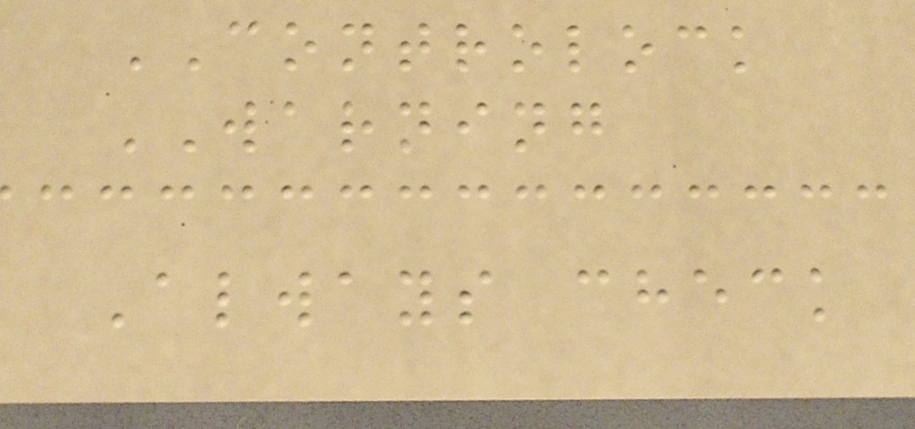CONTROLOCK
WARNING
Always check
